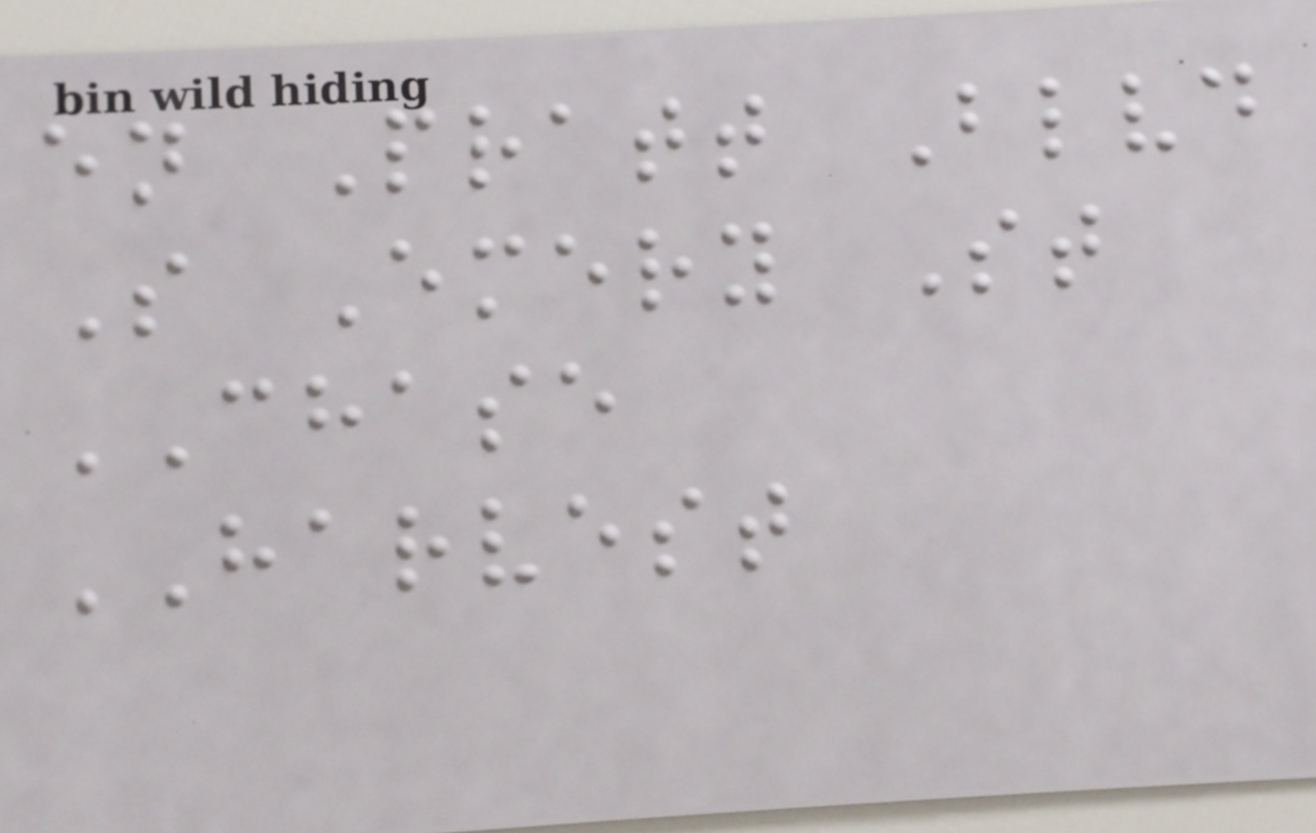en Pratt Blvd
S Emery St
CHASE
HARVEST
